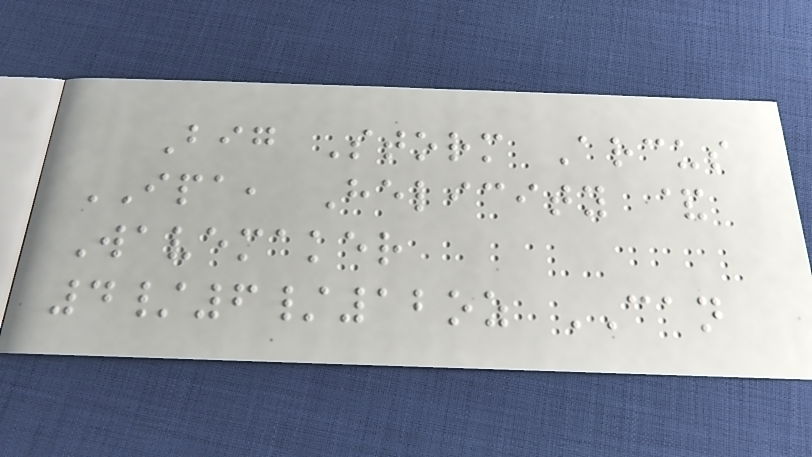Big Storm Arcus
IPA, Helicity &
Wavemaker
4/6/12oz CAN
